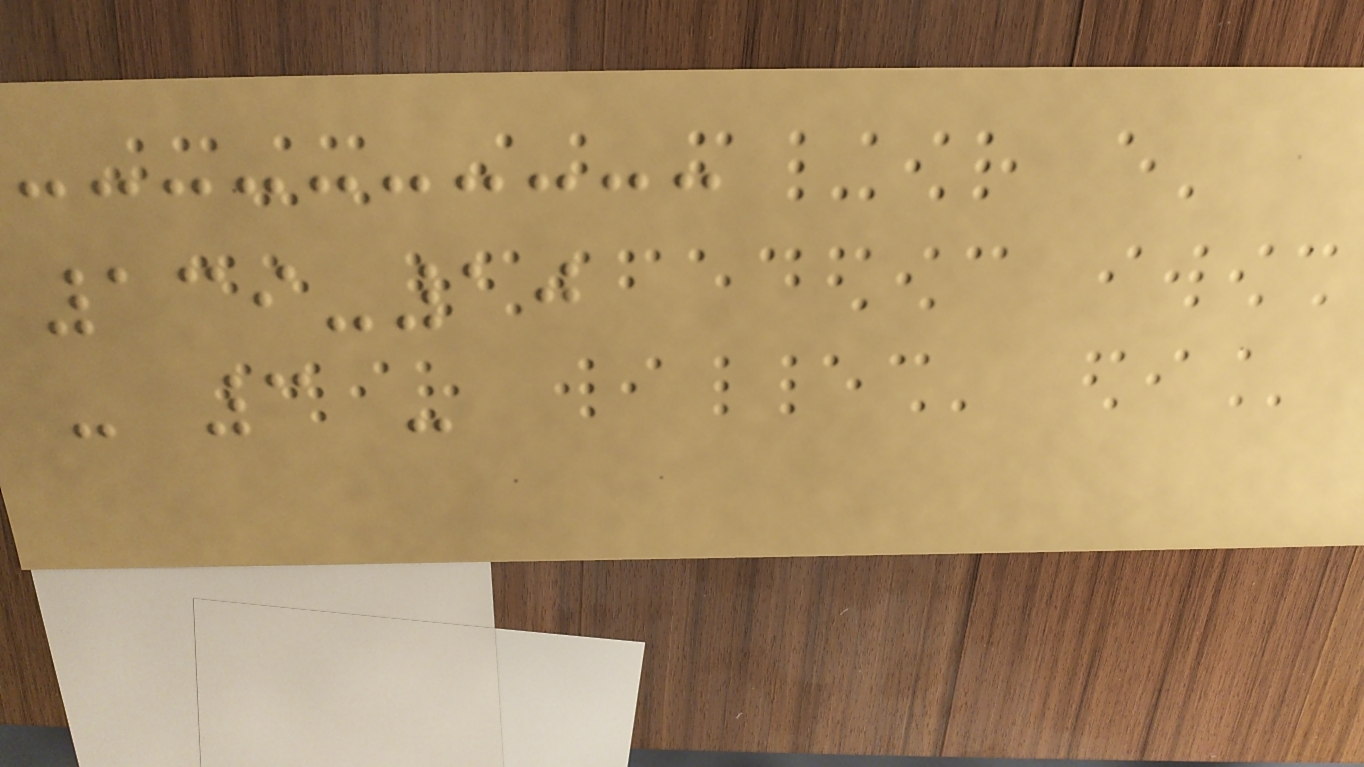139-10
- 3 -
